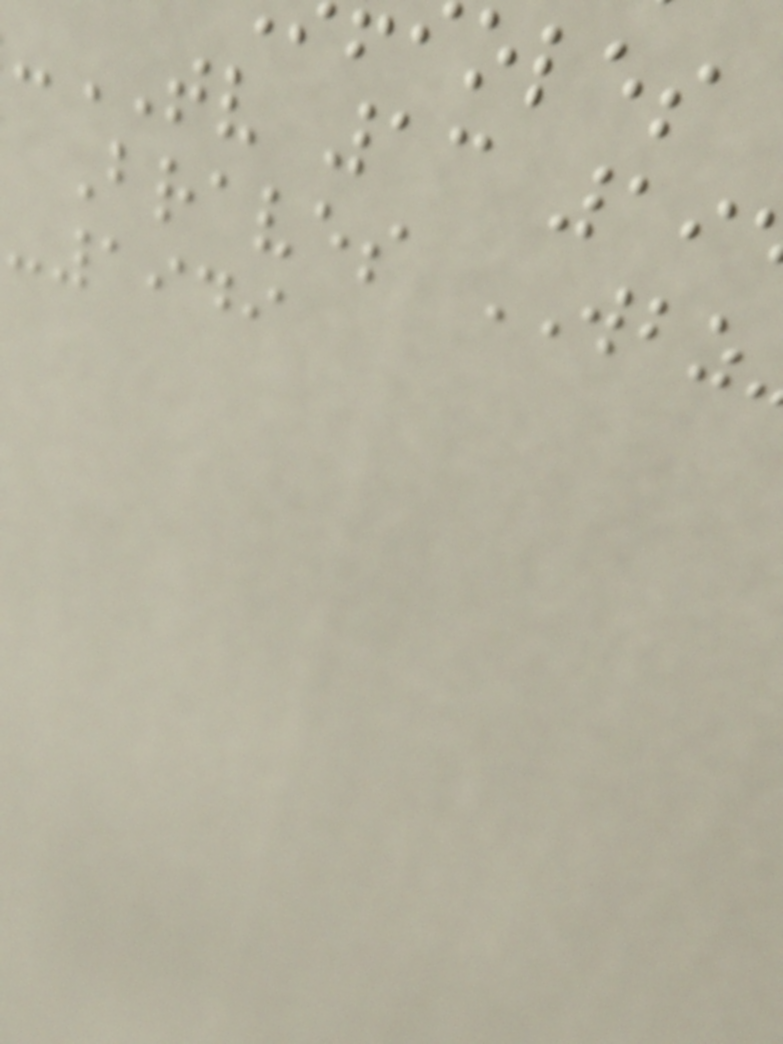-TV 13 19
Braves WBZ
-1949
